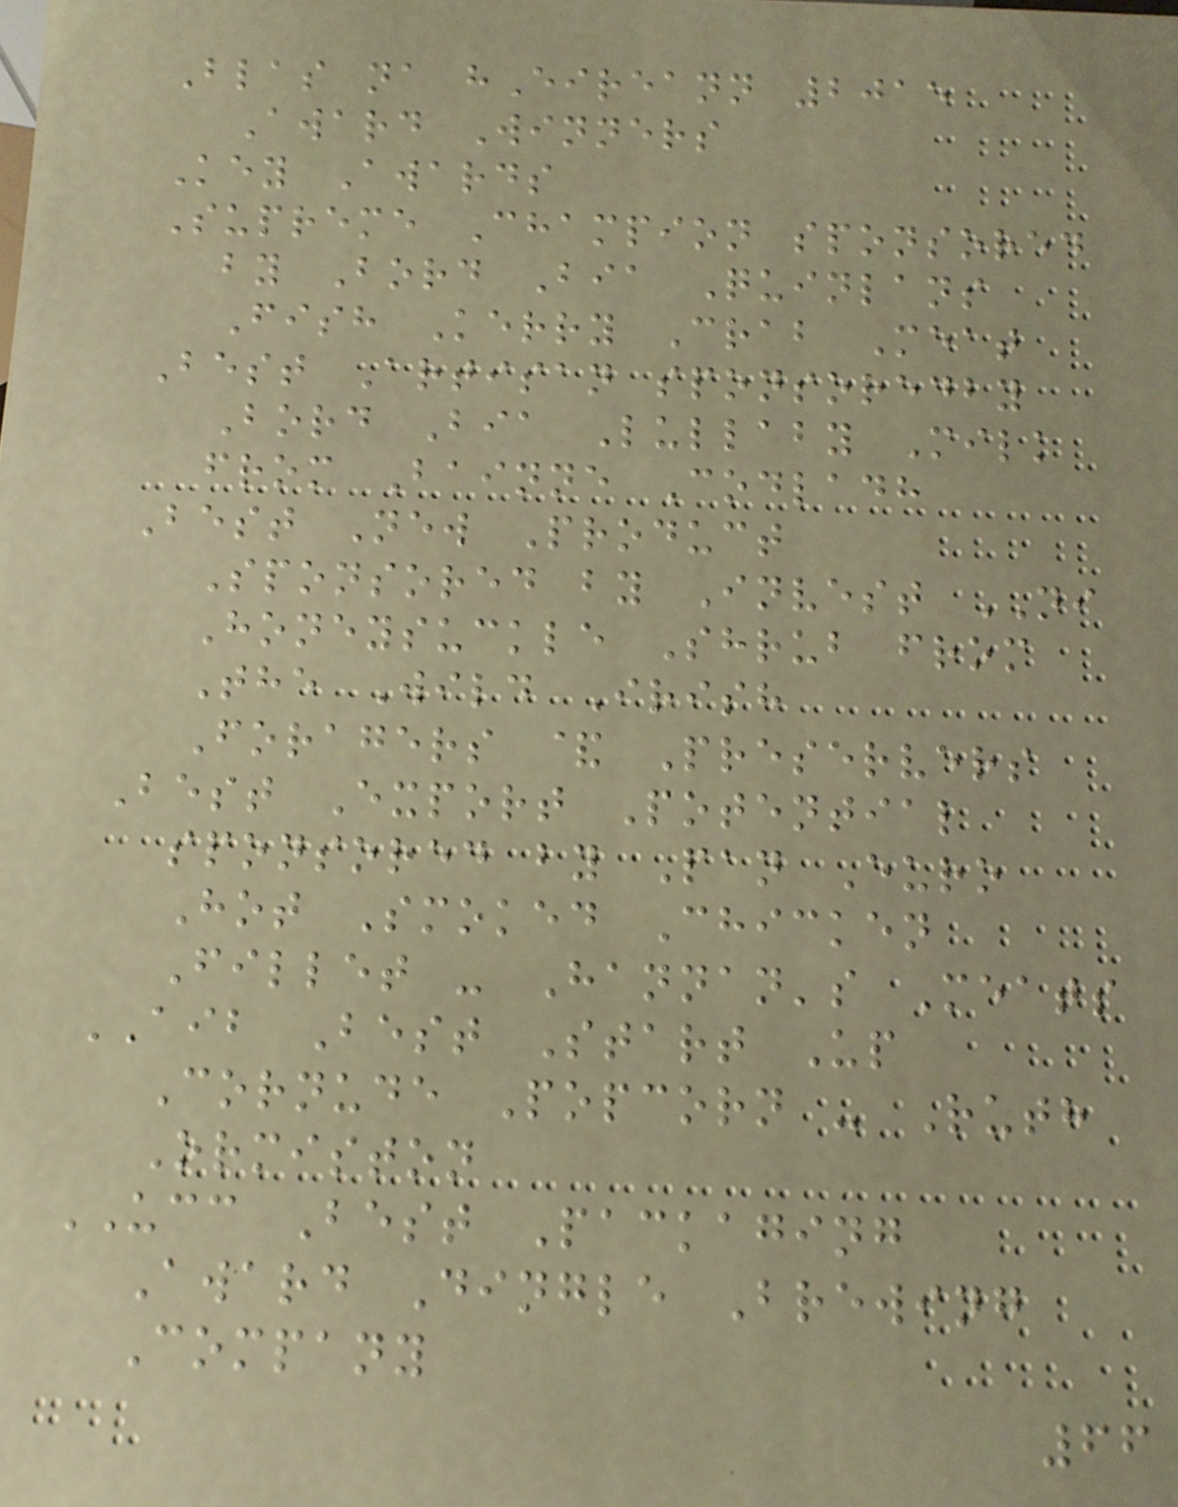Blas na hEireann 2015
Award Winners
Key Awards
Supreme Champion sponsored
by Bord Bia Quinlans
Fish Kerry Crab Meat
Best Artisan sponsoredby
Bord Bia Lullaby Milk
from Bainne Codladh
Best New Product
Sponsored by Invest NI
Honeysuckle Shrub from
The Wild Irish
Foragers & Preservers
Best Export Potential
sponsored by Pan Euro
Hot Smoked Chicken
Fillet - Hannan's Meats
AIB Best Start Up
Cornude Popcorn - Ruth
Ormiston
UCC Best Packaging
Award Dingle Brewing
Company
66
